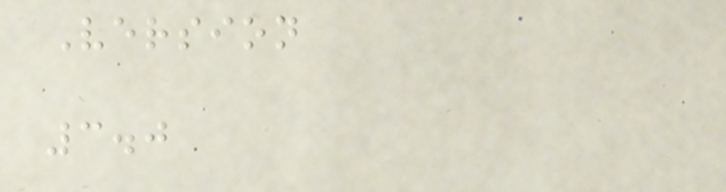Version
3.0
